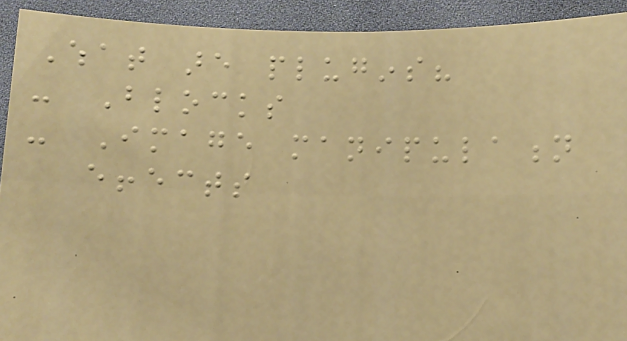What are plugins?
- Blocks
- Image manipulation
effects
